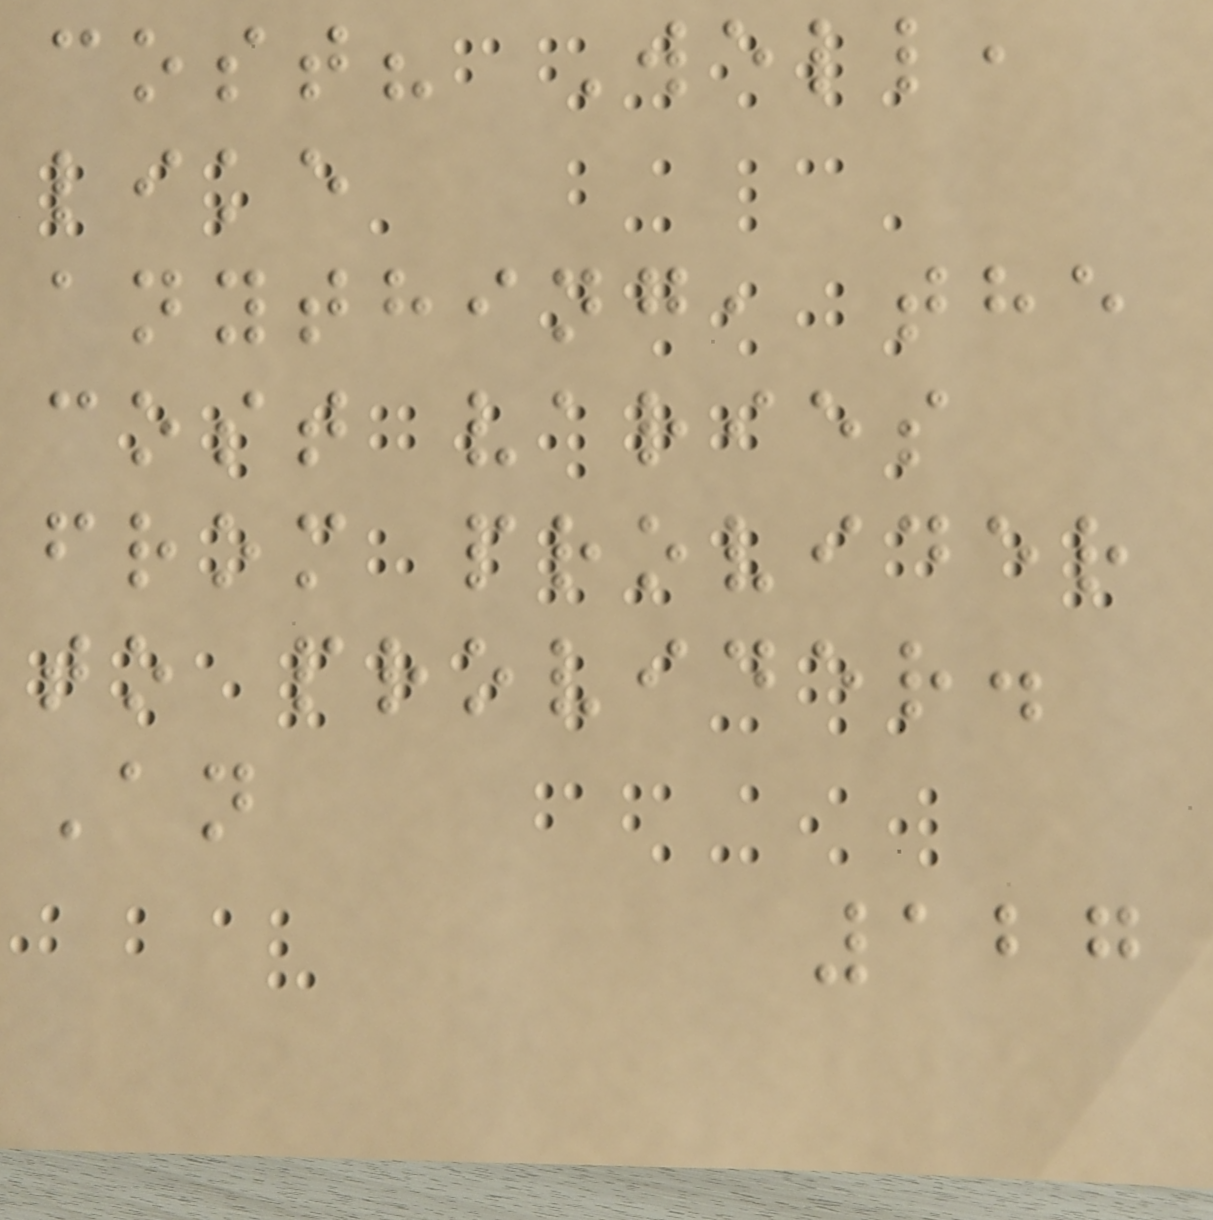cost? Well,
like
anything, the
cost varies
from provider
to provider.
An
127
